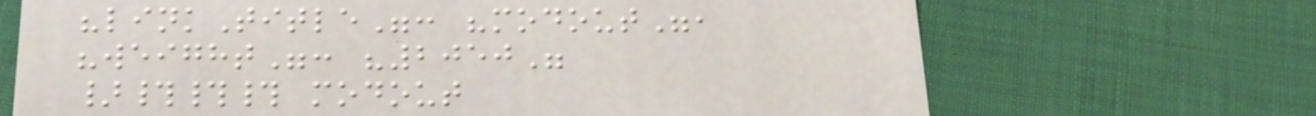"linkTitle": "modout",
"weight": "2050"
}### modout
